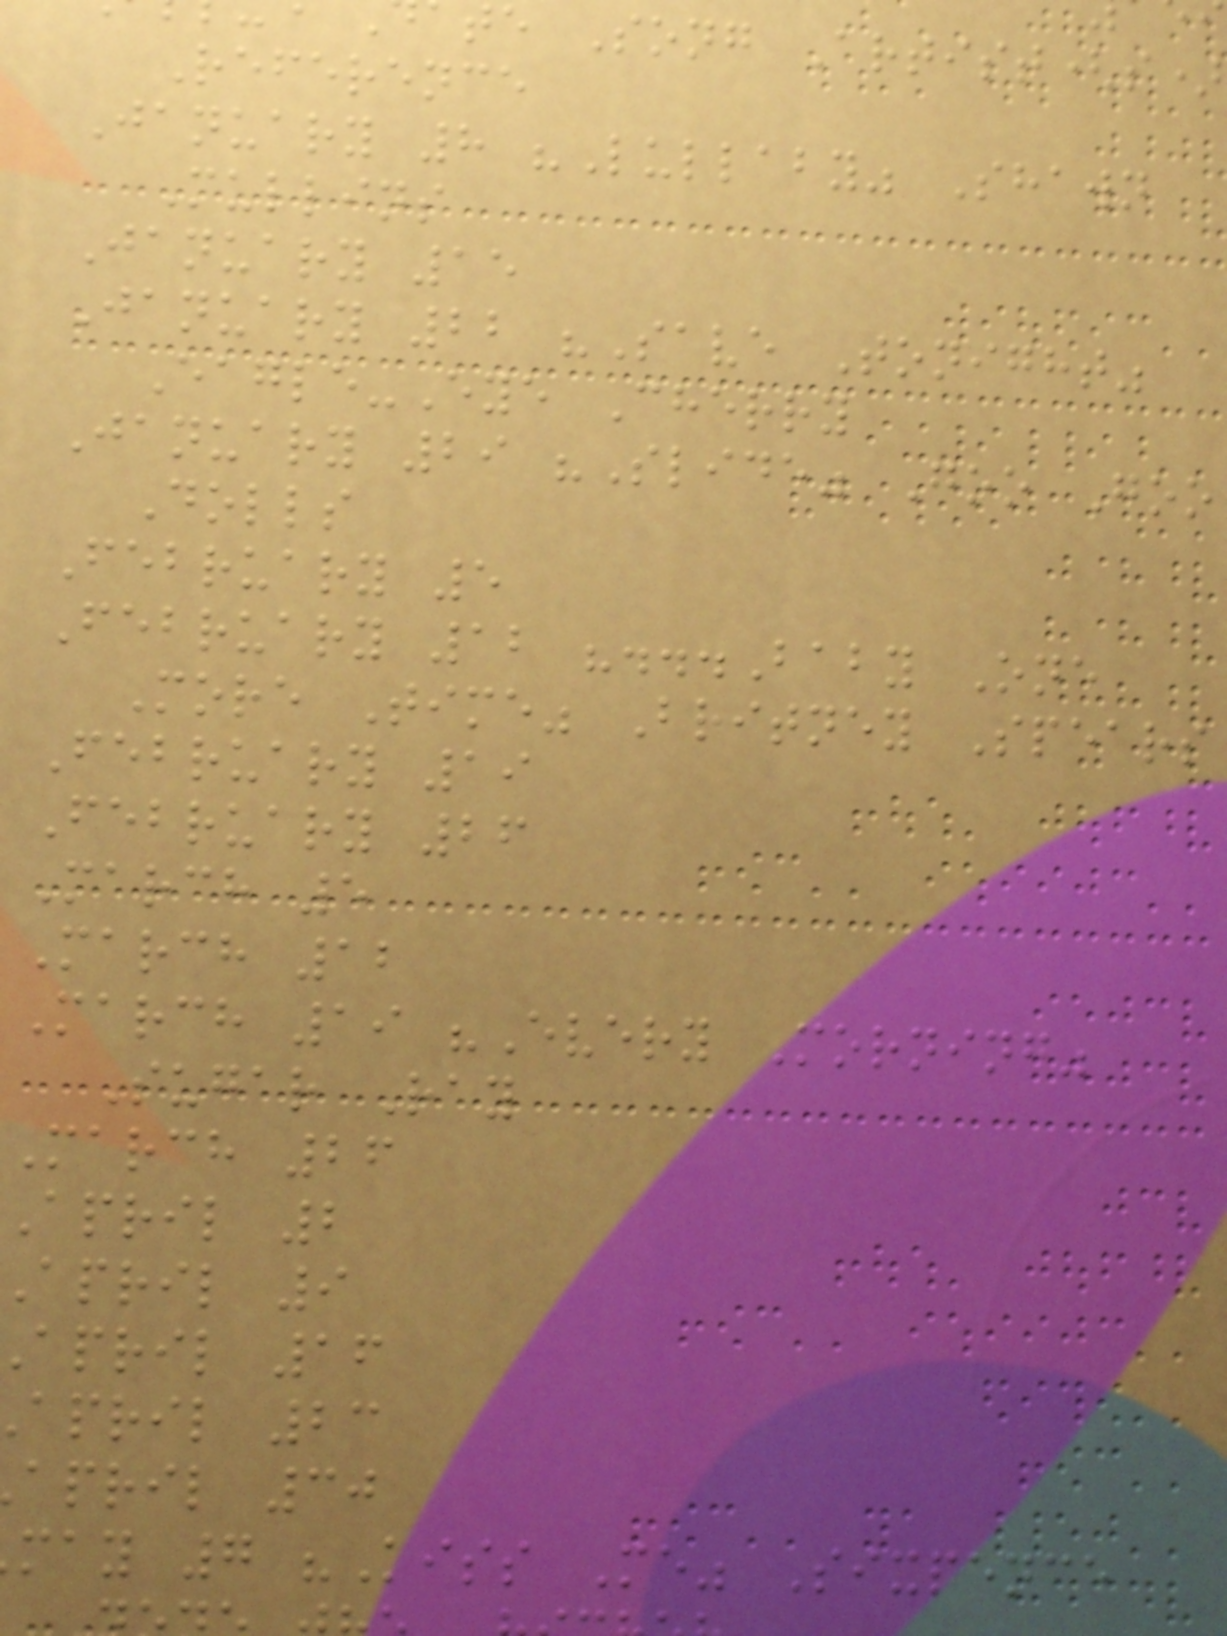te Song Artist(s)
Reference
January 8 "Lullaby" Shawn
Mullins
January 15
January 22 "Save Tonight"
Eagle-Eye Cherry
January 29 "Slide" Goo Goo
Dolls
February 5
February 12 "...Baby One
More Time" Britney Spears
February 19
February 26
March 5
March 12
March 19 "Every Morning"
Sugar Ray
March 26
April 2
april 9
april 16
april 23
april 30
may 7 "Kiss Me" Sixpence
